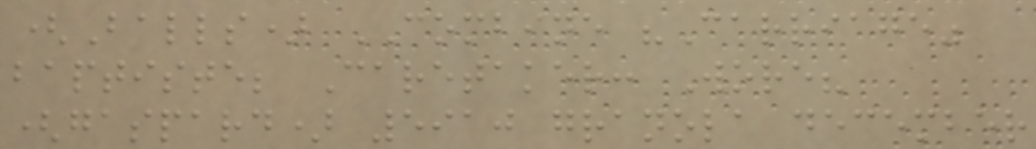(Balls) COMBINE "Carriage"
baptiste; Caretaker: Wore?
(gaspard) 5910 granola december
